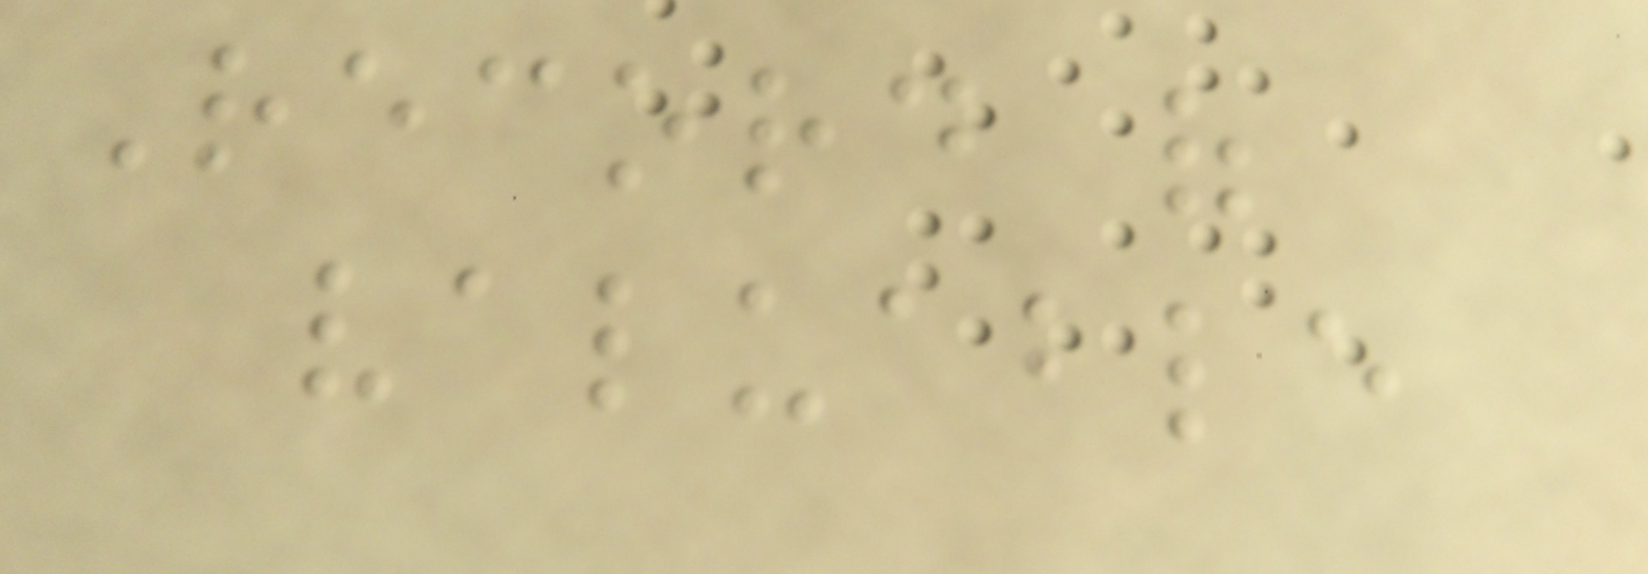Record of
valuable
